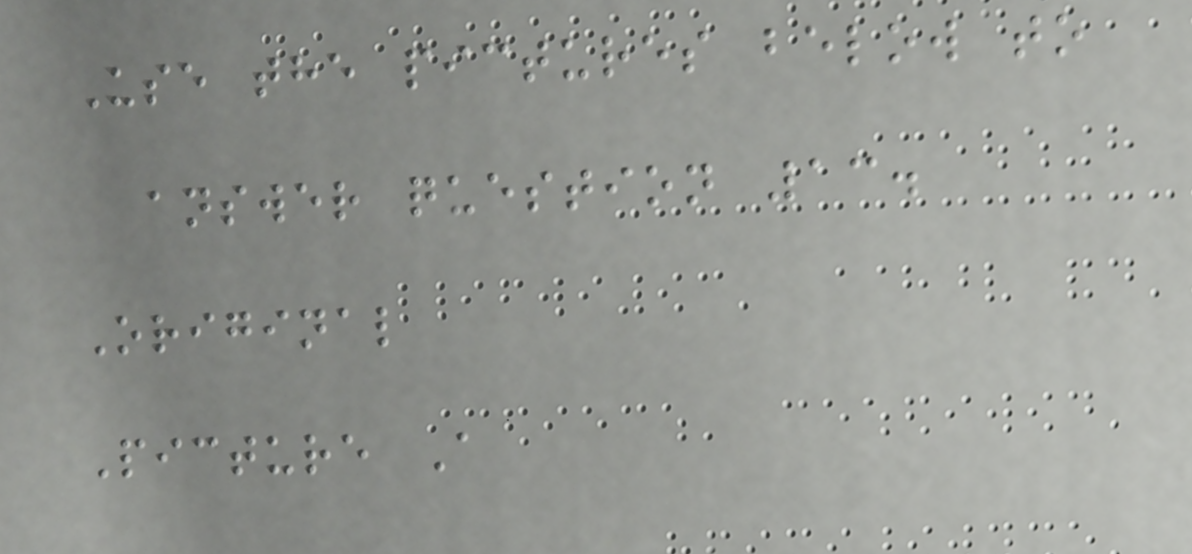Use the pictures below to
answer question 13.
Original
Picture A
